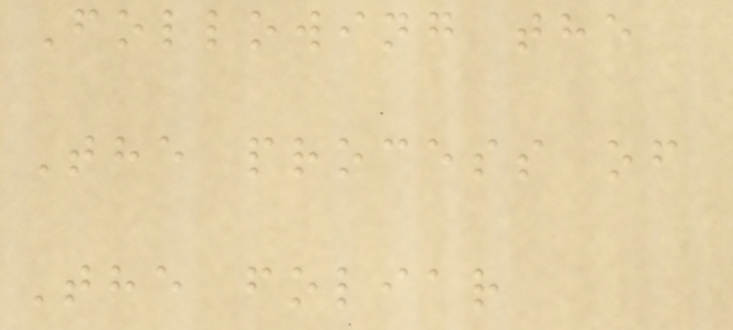Following the
The process of
The foliar
